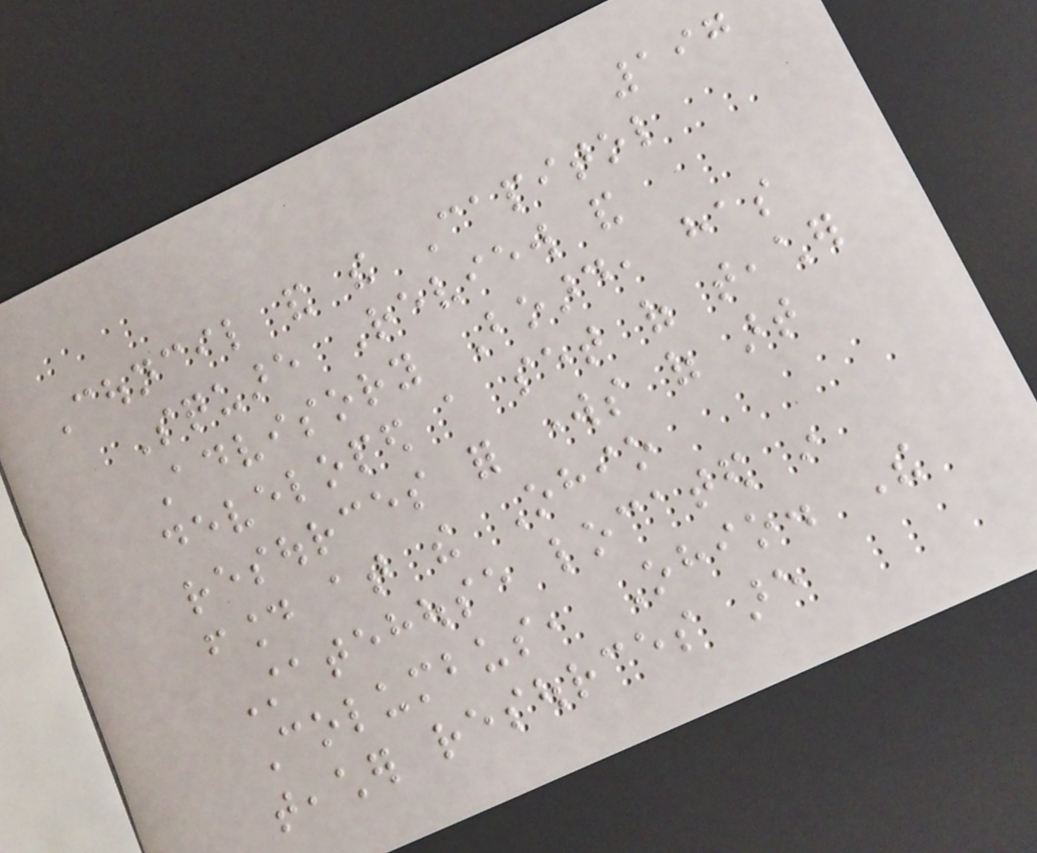197
Council and the Capitol
Square Review and
Advisory Board, has
developed a set of teacher
resources for works of art
found at the Ohio
Statehouse located in
Columbus, Ohio. The
teacher resources are
